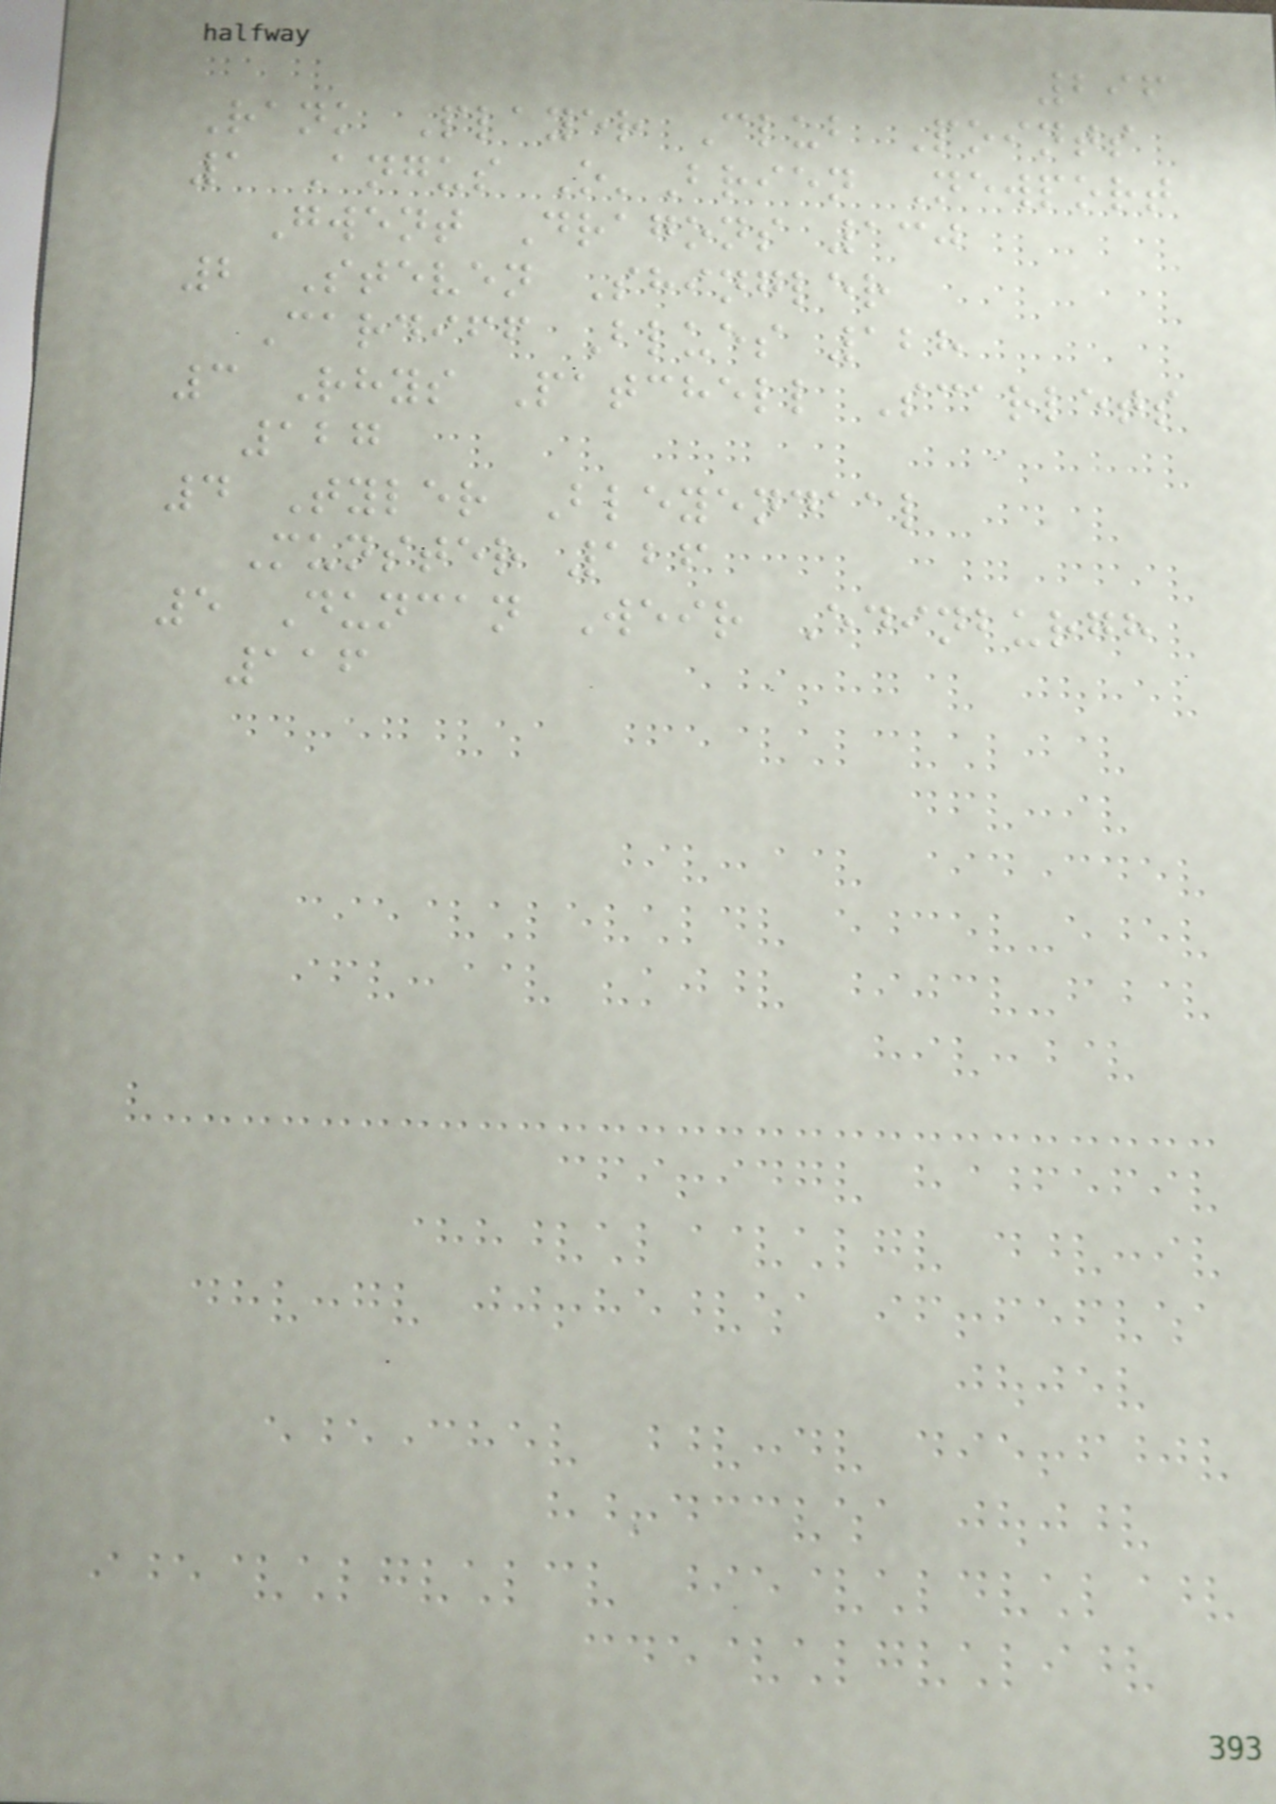296
Rank Player Club Points
1 Angus O'Brien Newport
Gwent Dragons 130
2 Steven Shingler
Cardiff Blues 128
3 Rhys Patchell Scarlets
127
4 Tyler Bleyendaal
Munster 126
5 Duncan Weir Edinburgh
116
